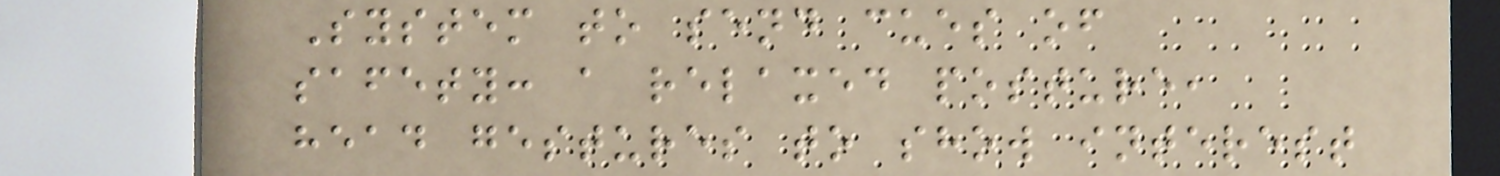System to send cues of
safety: a relaxed posture,
head gestures to show interest
